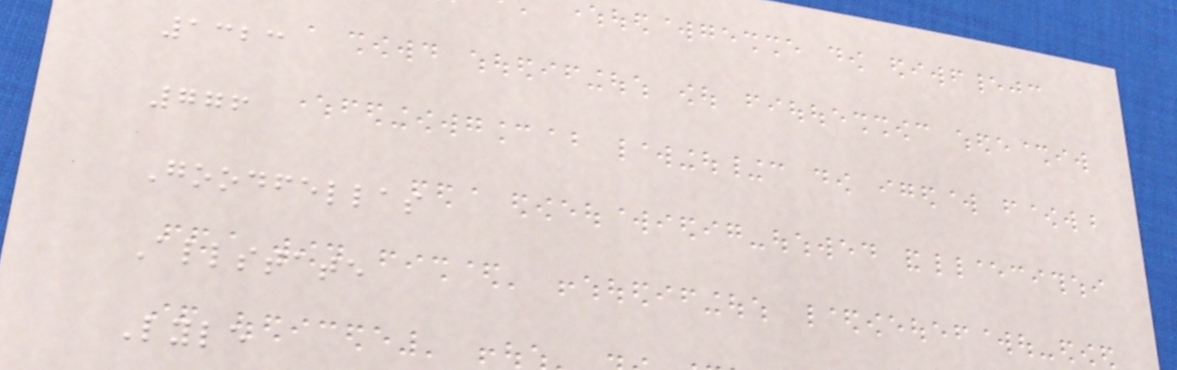1323
776
Goodfellas
Allstate
Lyle
